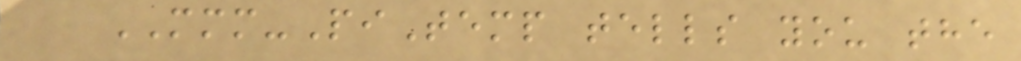MMM-PiTemp tells you the
